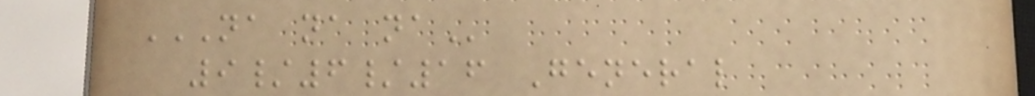NA NA NA
9/6/16 General
